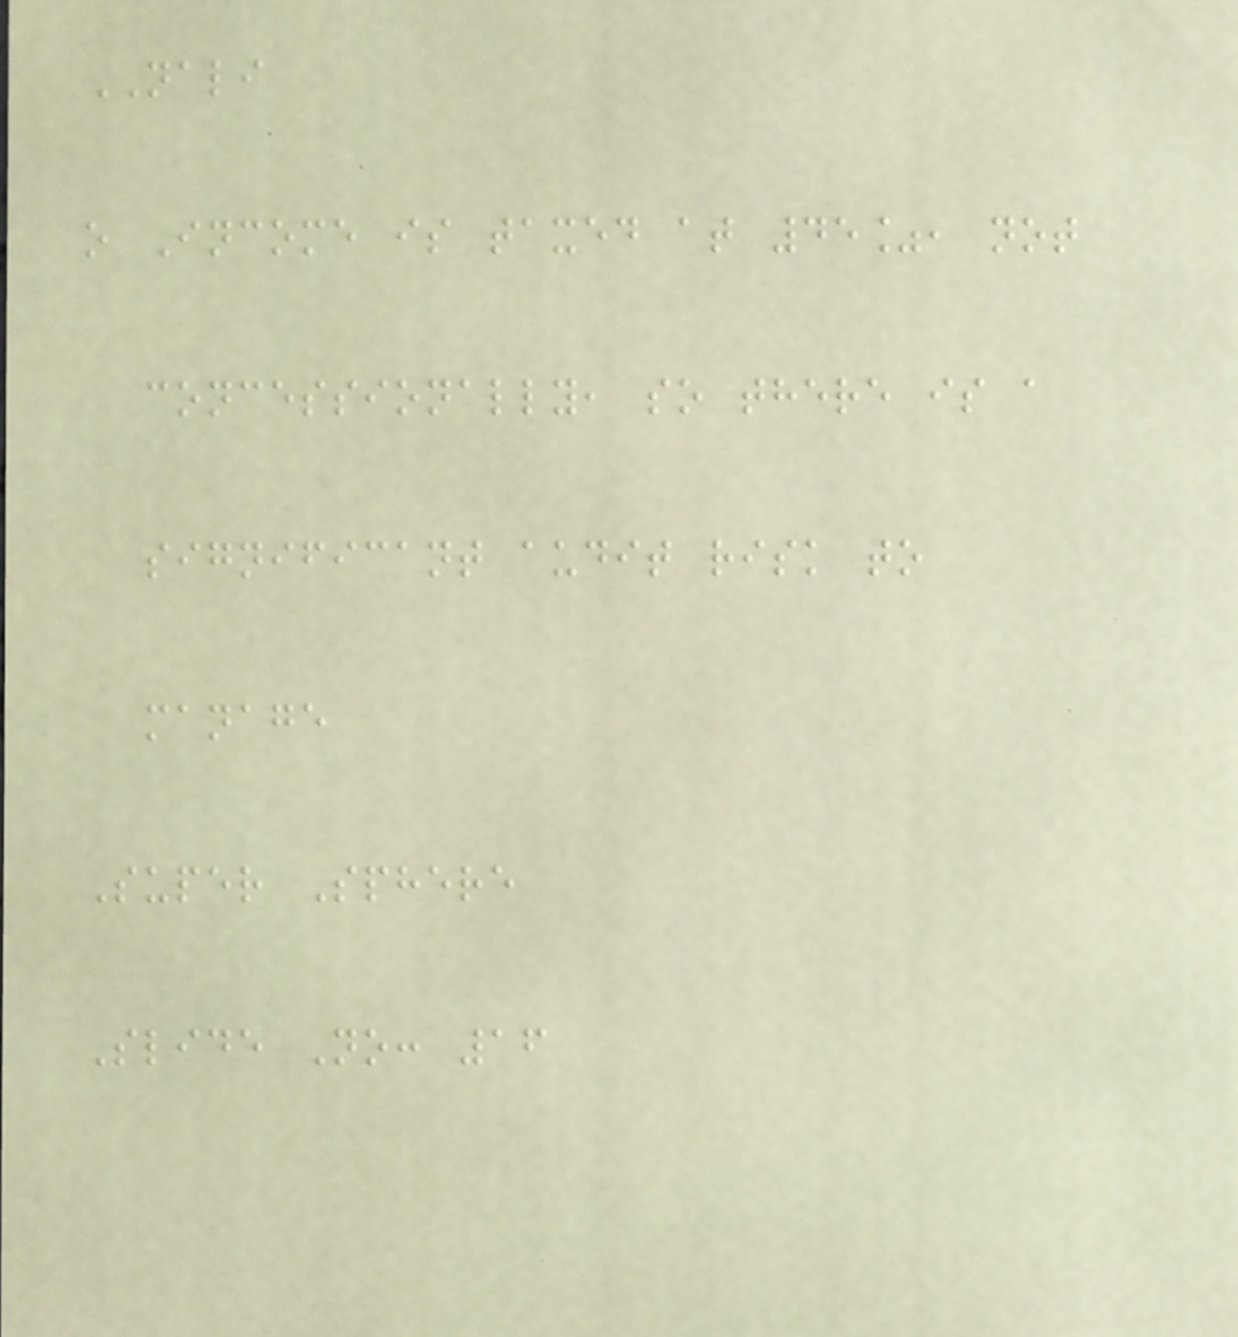NALI
o Income is taxed at 45%, not
concessionally, so there is a
significant audit risk to
manage
Super Sphere
Slide No: 16
